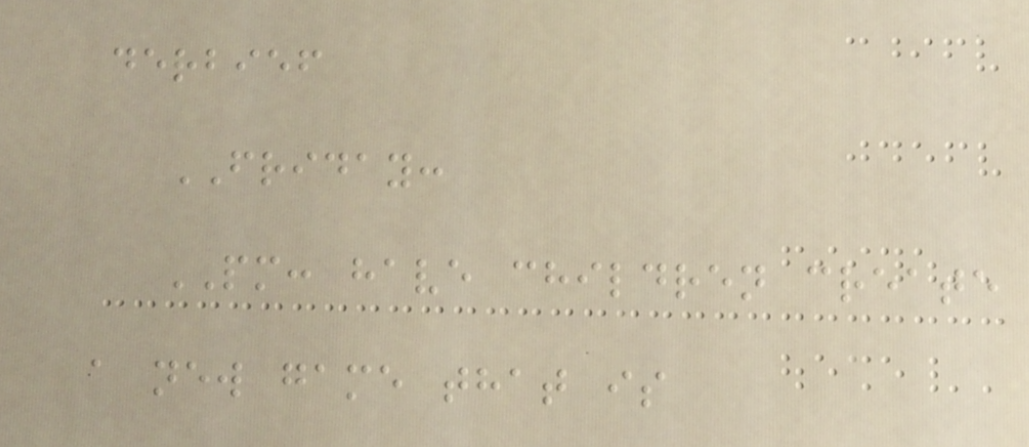derbief
FRIDAY:
PM: have children create
a new game that is
